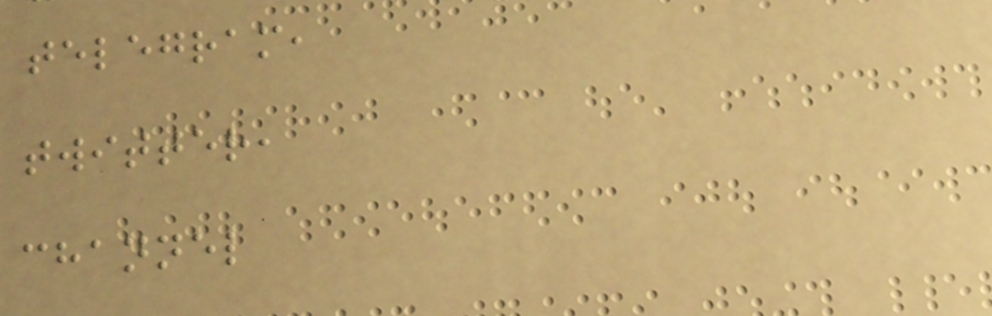telegram,
twitter,
channel
